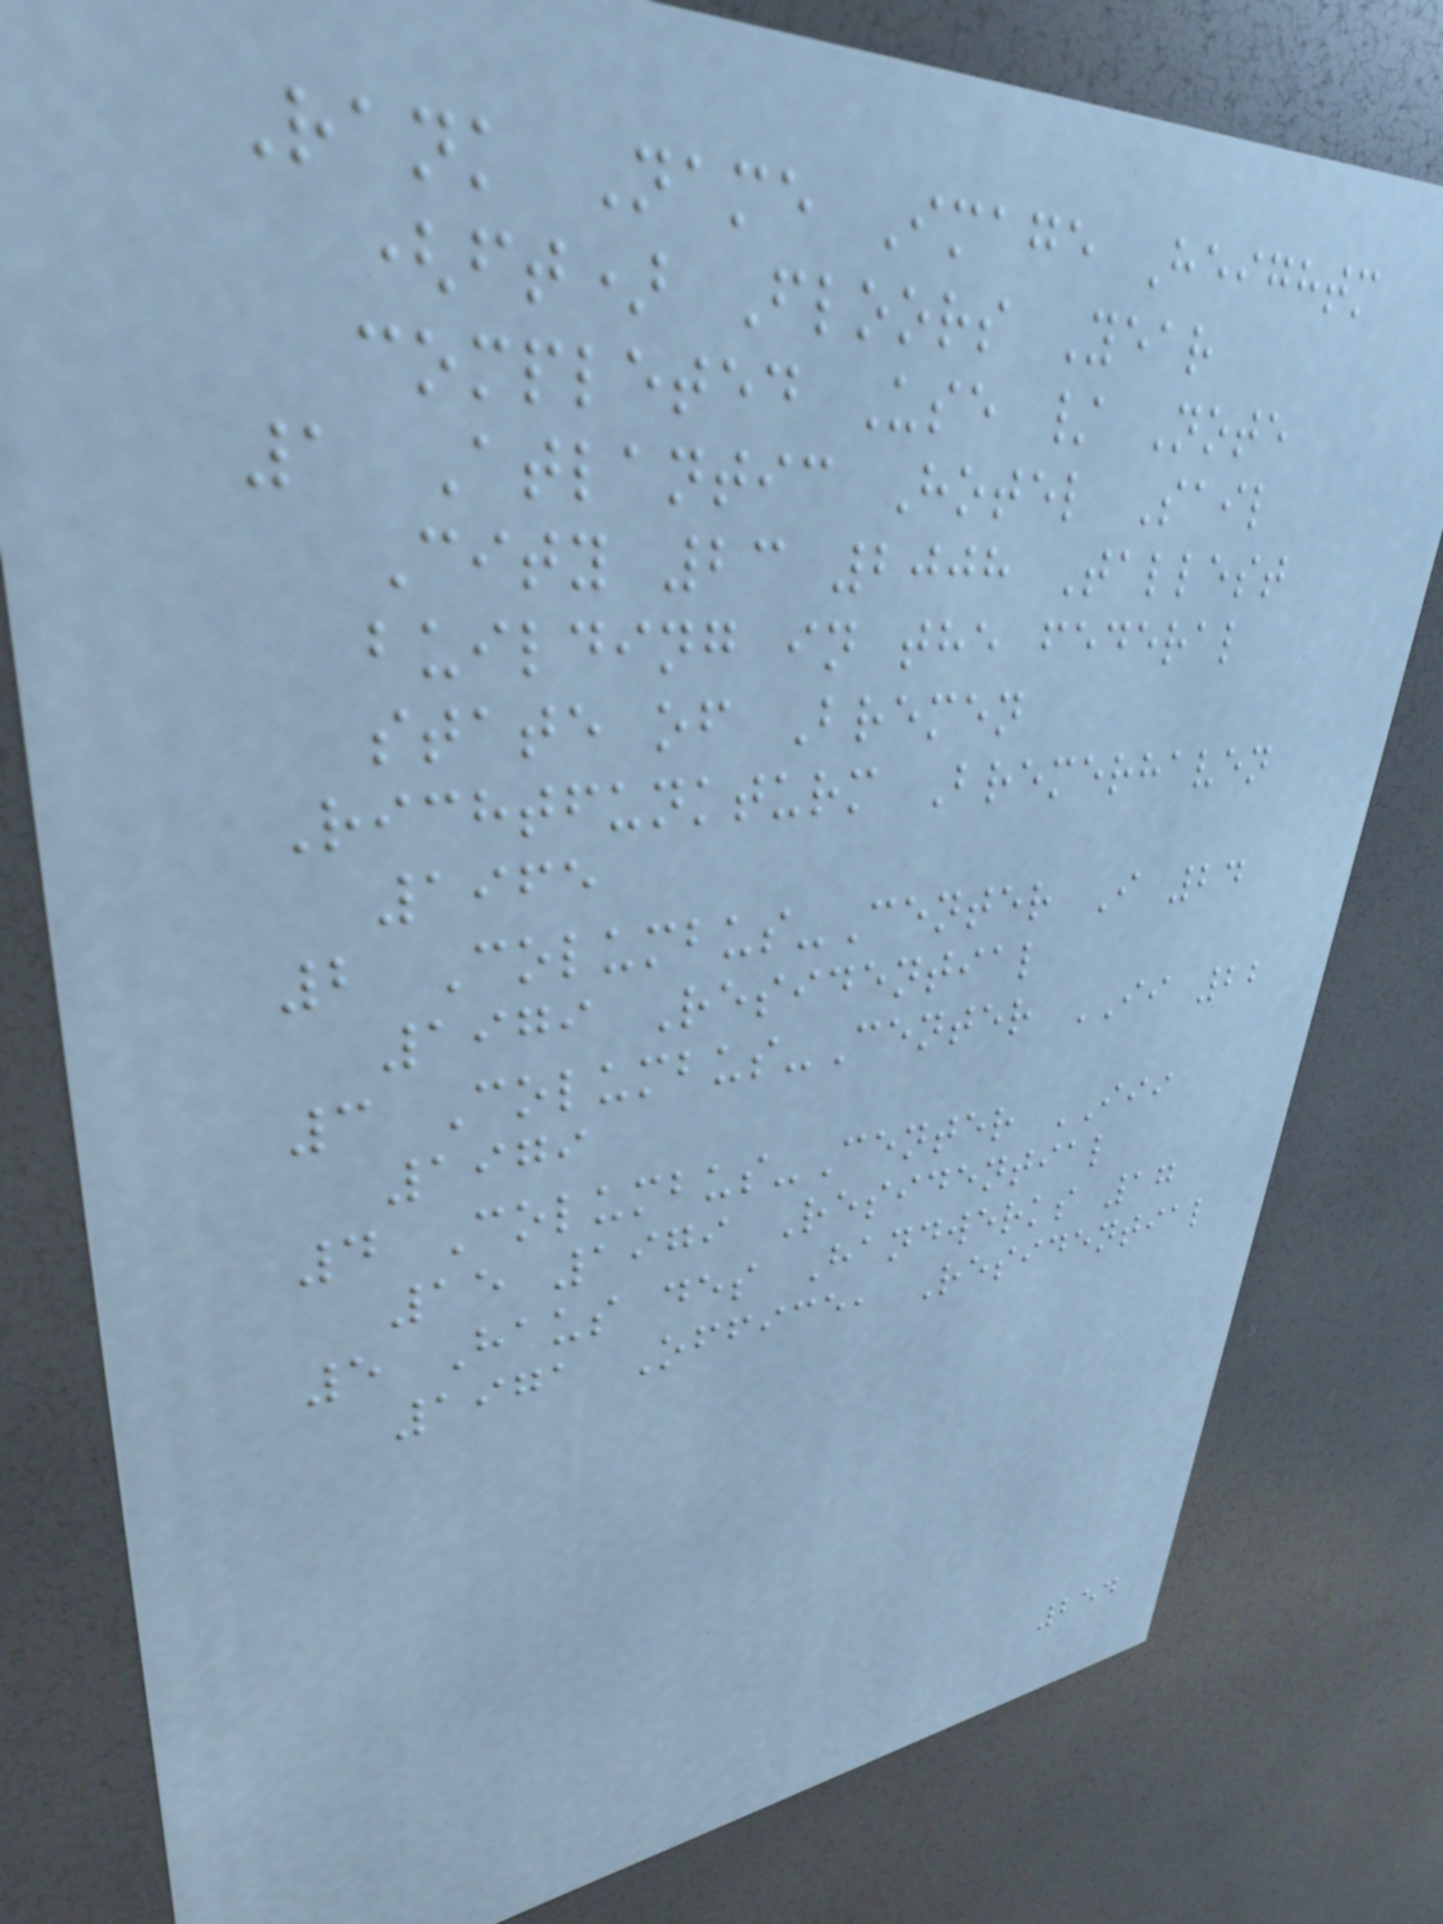Rank Name Image Heightm
(ft) Floors Year
completed Use / Note
1 Atlantic Hotel Sail
City 23 2008 Tallest
building in the federal
state of Bremen
Richtfunkturm Bremerhaven
1965
2 Columbus-Center I 24
1979 Residential
3 Columbus-Center II 22
1979
4 Columbus-Center III
15 1979 Residential
5 Haus des Handwerks 17
1971 Office, Residential
254
